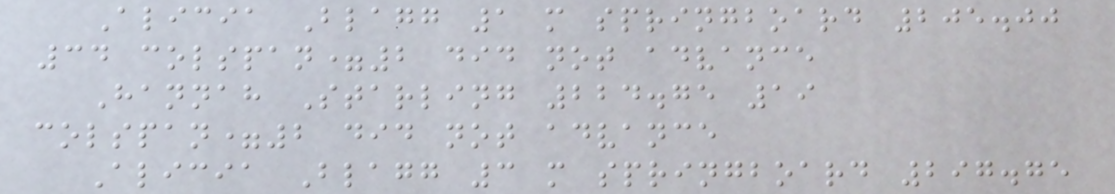Alicia Blagg 1 m springboard 205.00
34 colspan=2 did not advance
Hannah Starling 224.75 19
colspan=2 did not advance
Alicia Blagg 3 m springboard 297.75
